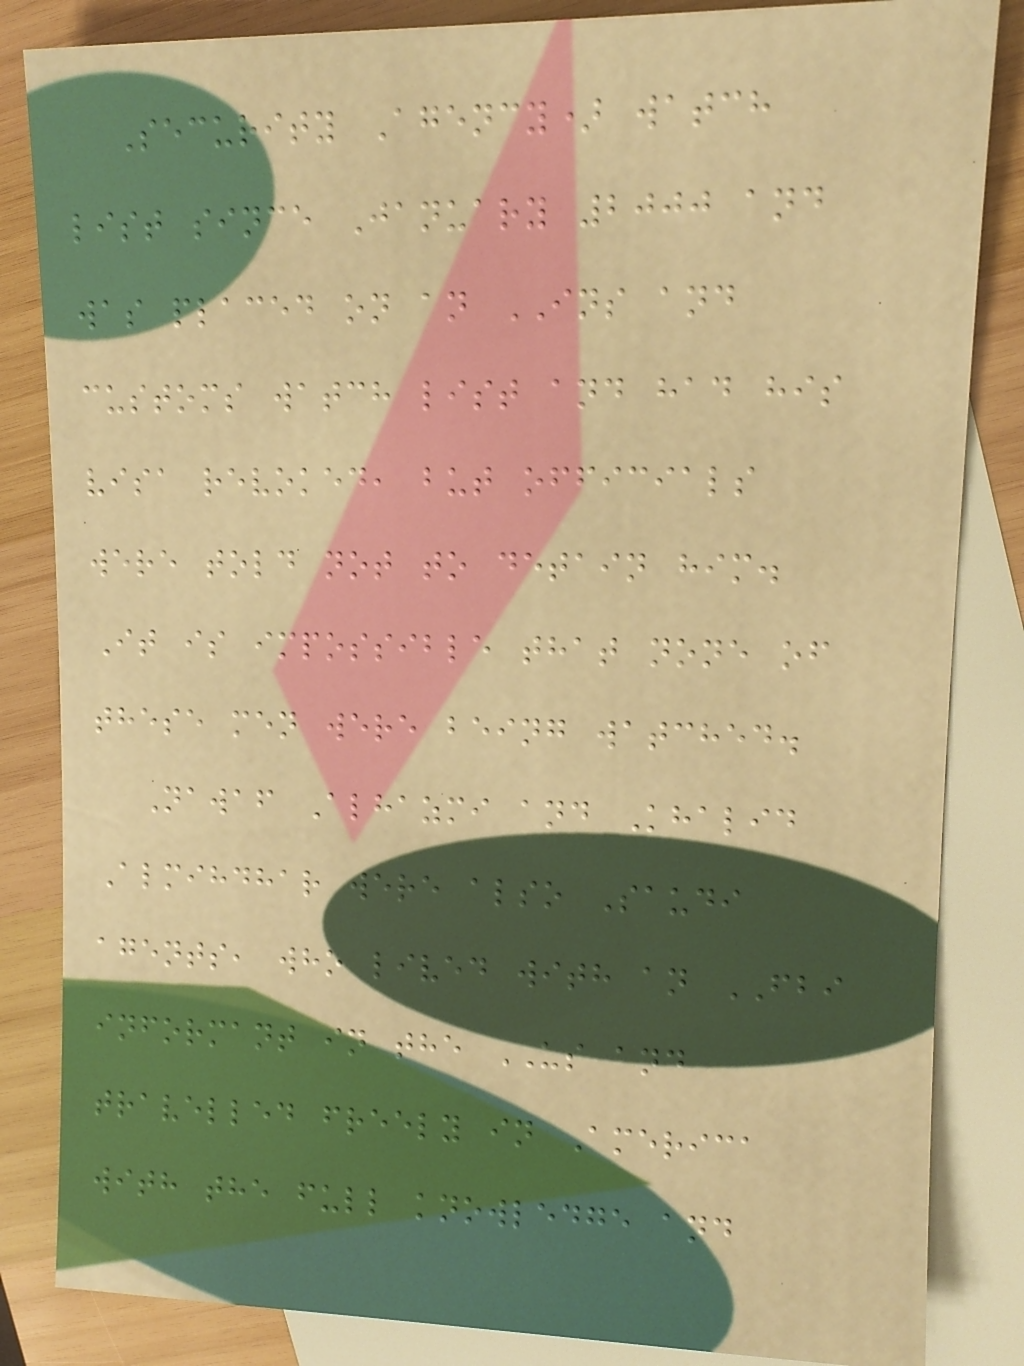Security Agency) watch
list since January 2000 and
was placed on an INS and
customs watch list and had his
visa revoked, but officials
were told not to detain him.
It is impossible that none of
these men were being watched.
Nawaf Alhazmi and Khalid
Almihdhar were also Saudi
agents, who lived with an FBI
informant in the US and
travelled freely in America
with the full knowledge and
